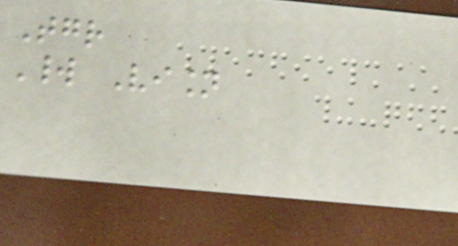Together
World Vision
